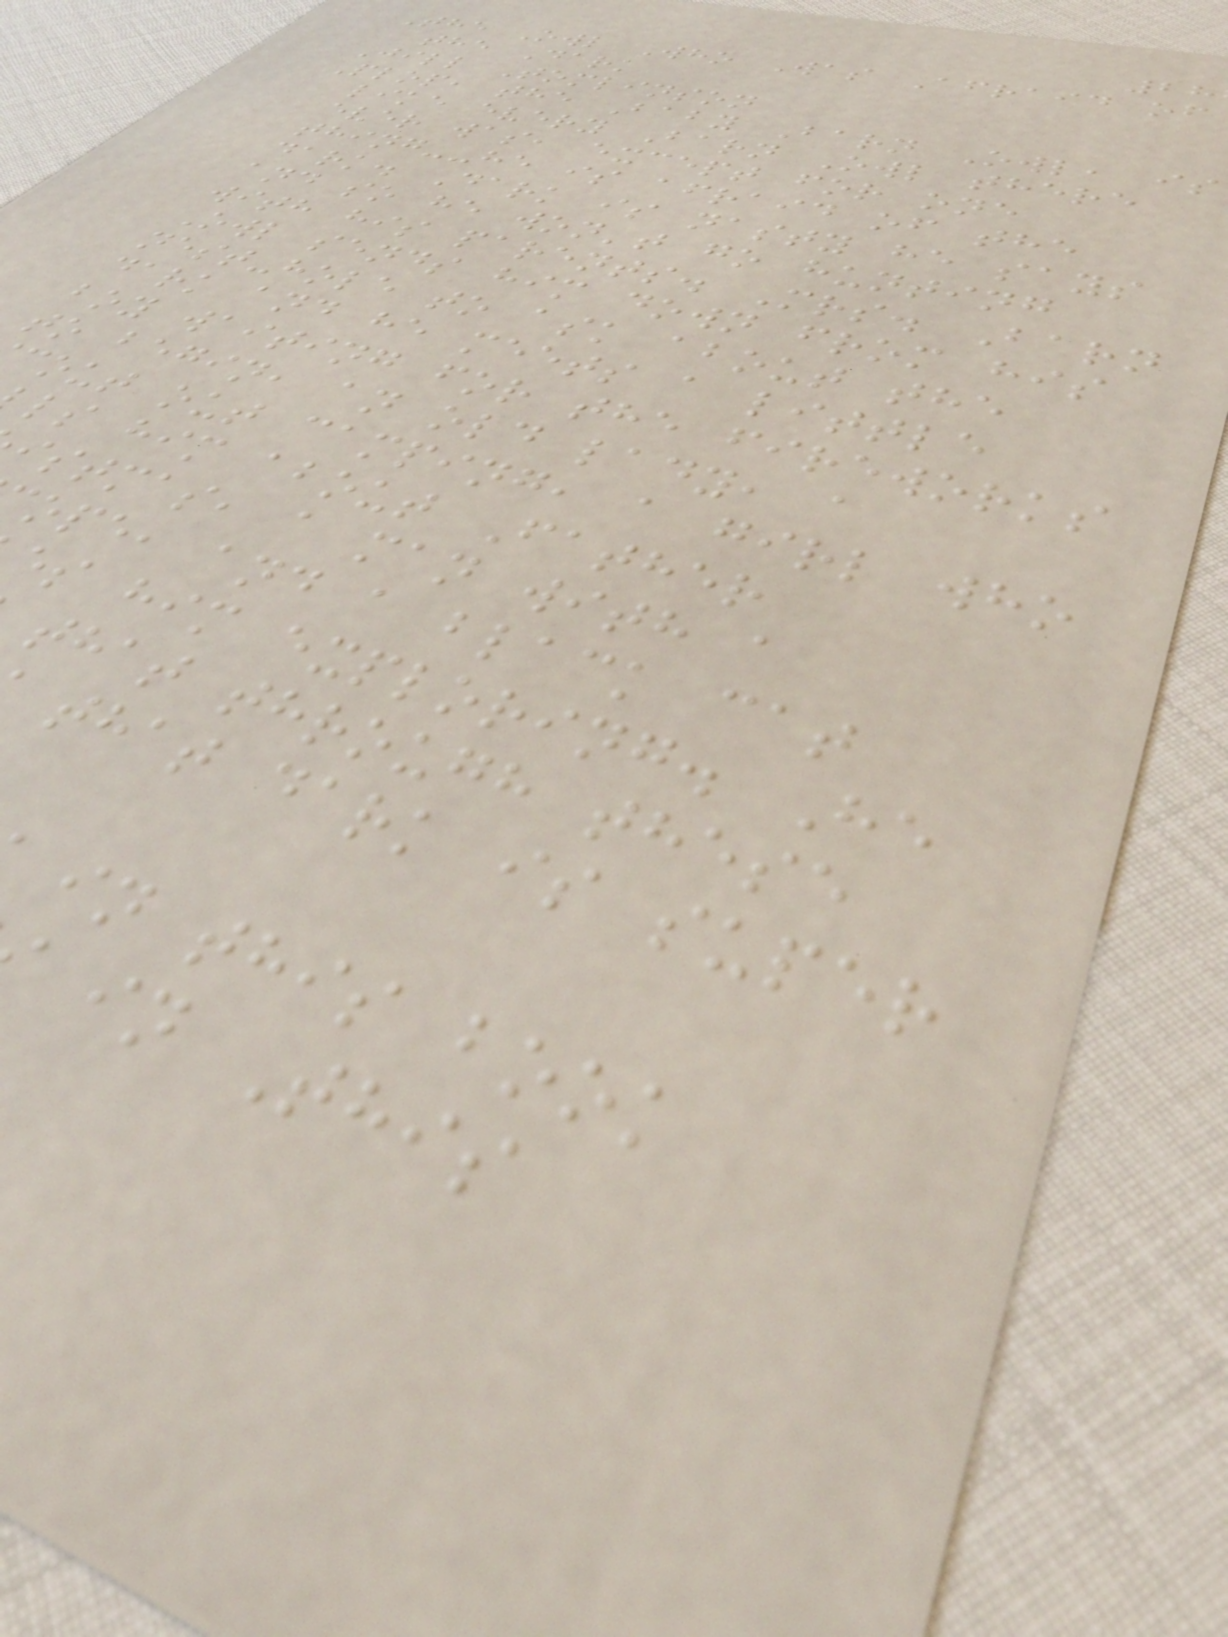The Owl Who Was Afraid of
the Dark
Jill Tomlinson
Plop, the Baby Barn Owl, is
like every Barn Owl there
ever was, except for one
thing--he is afraid of the
dark. Dark is nasty he says
and so he won't go hunting
with his parents. Mrs. Barn
Owl sends him down from his
nest-hole to ask about the
dark and he meets a little
boy waiting for the fireworks
to begin, an old lady, a
cout out camping, a girl who
ls him about Father
istmas, a man with a
ope, and a black cat
es him exploring. He
that through these
that dark is super
in this book
in This
